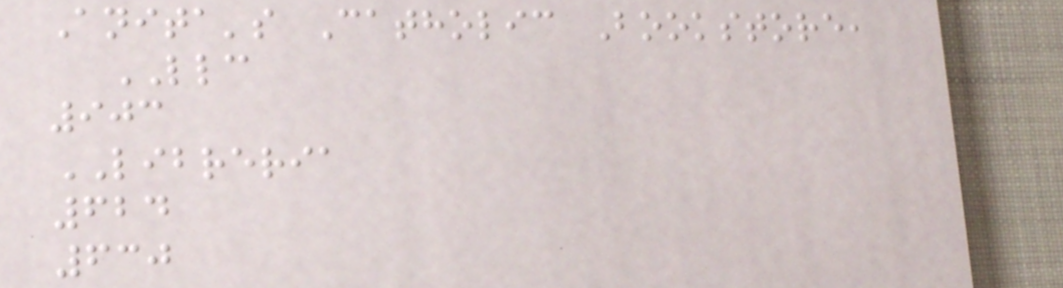Anita's Catholic Bookstore,
LLC
903
LIBRERIA
624
630
